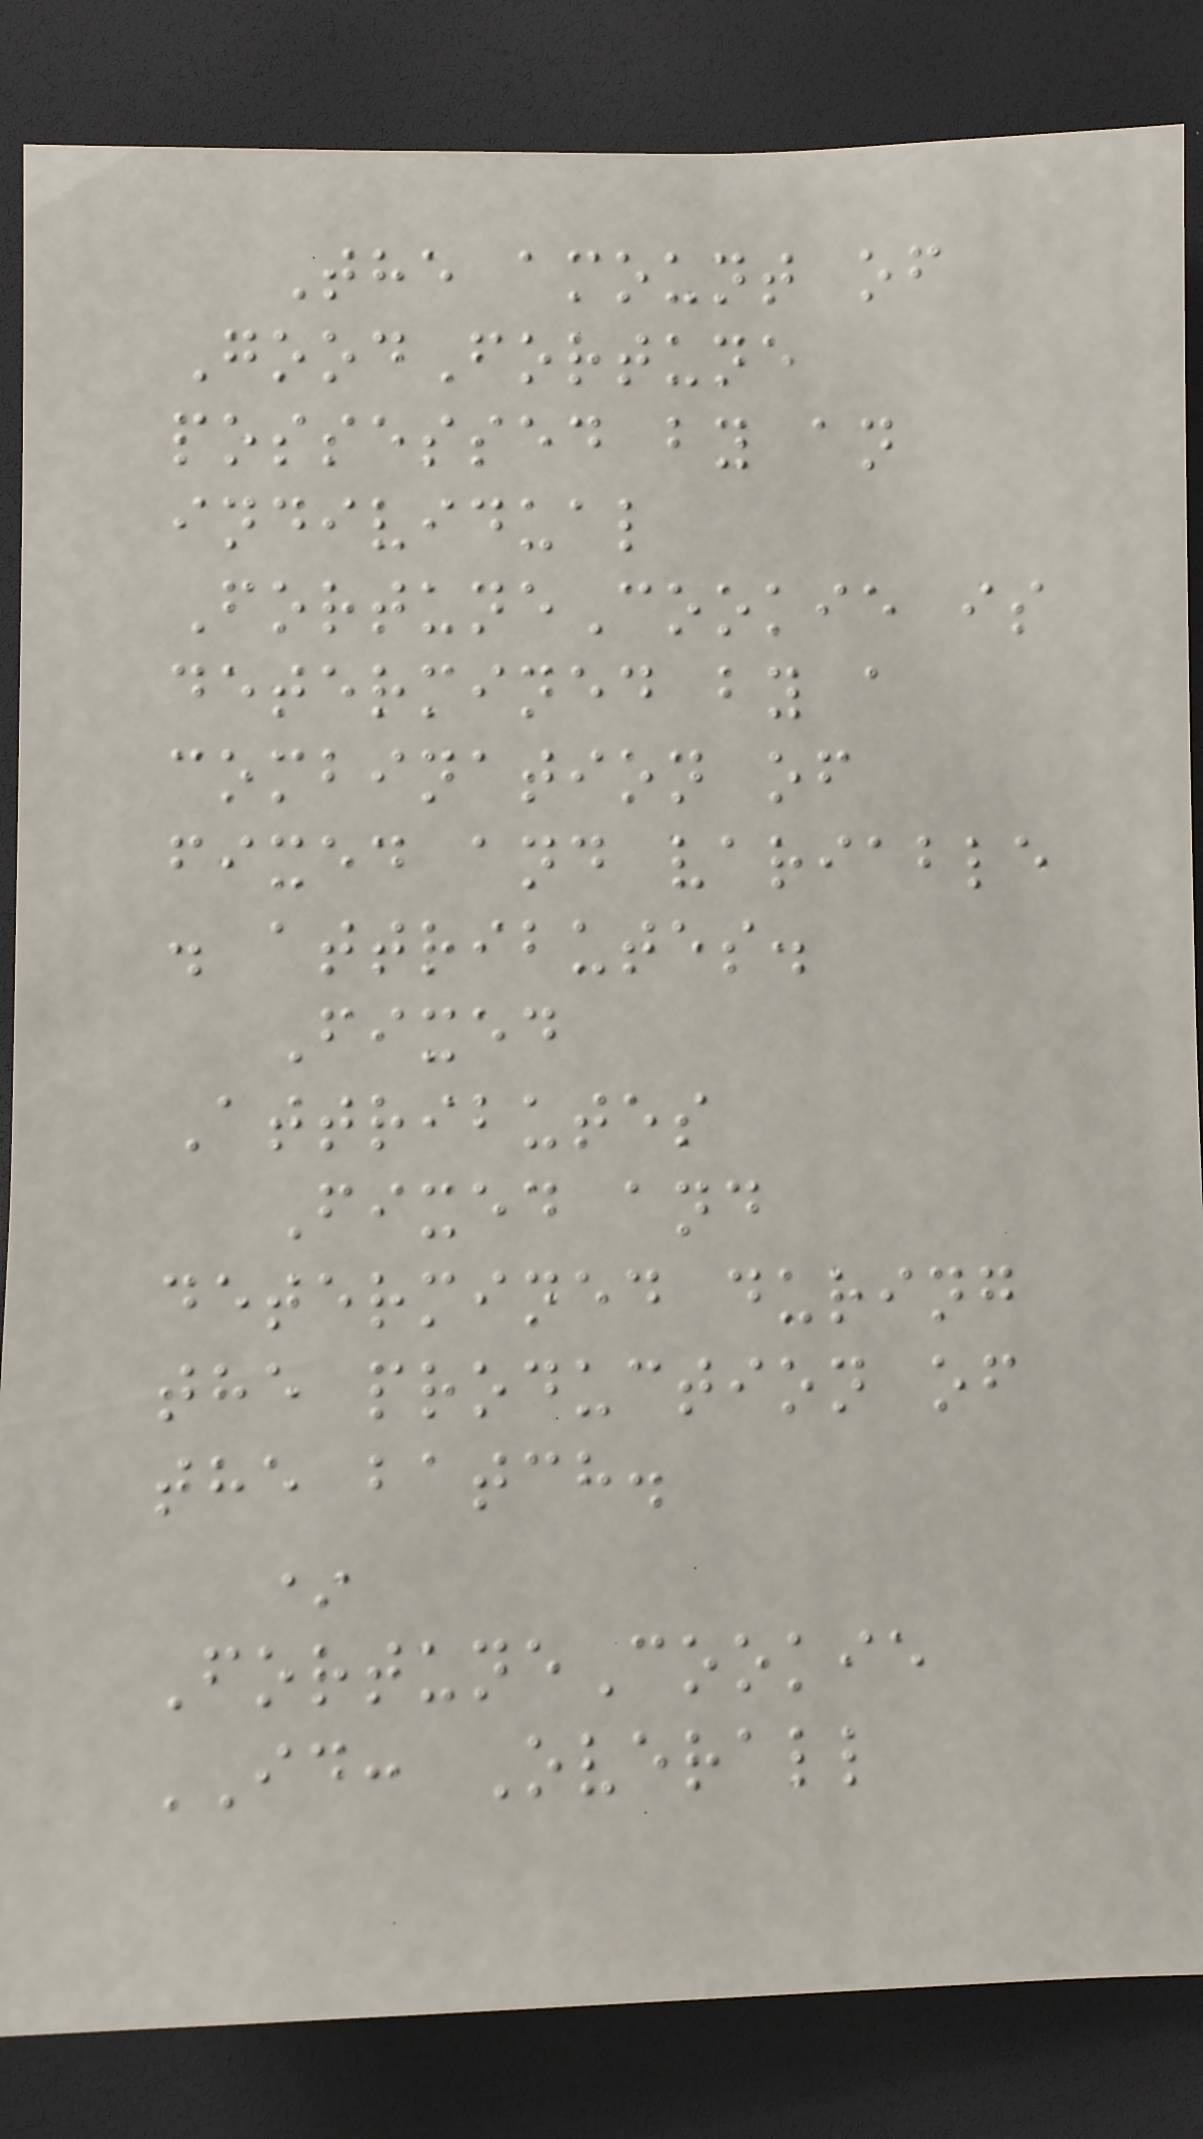The amount of
GoodFortune
possessed by an
individual
FortuneCookie is
determined by a
combination of
fixed and variable
. attributes.
Fixed
Attributes
Fixed and
determined during
the production of
the batch.
*
FortuneCookie
ID: Overall
